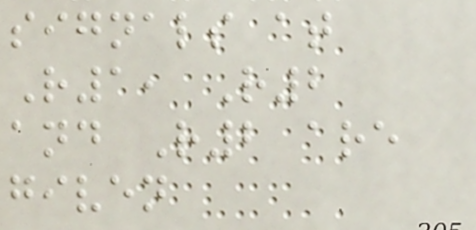signals at
R1, R2
and R2 are
given
